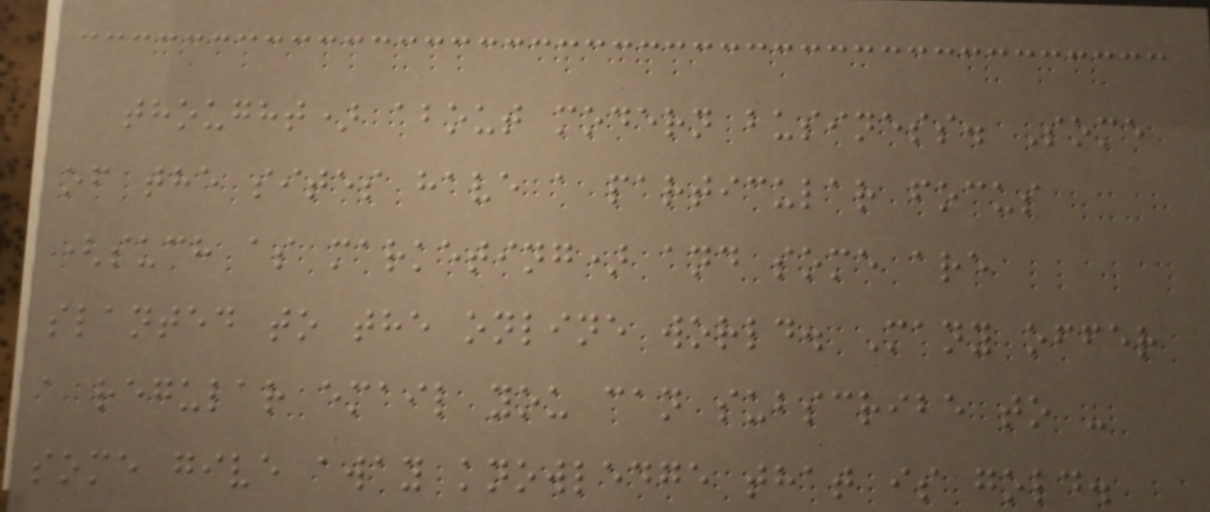thought) about modern business. Some
of the sites have a particular focus
(such as marketing) and some are
slanted to the online world. Many offer
a regular email you can subscribe to -
some give away knowledge that is gold.
